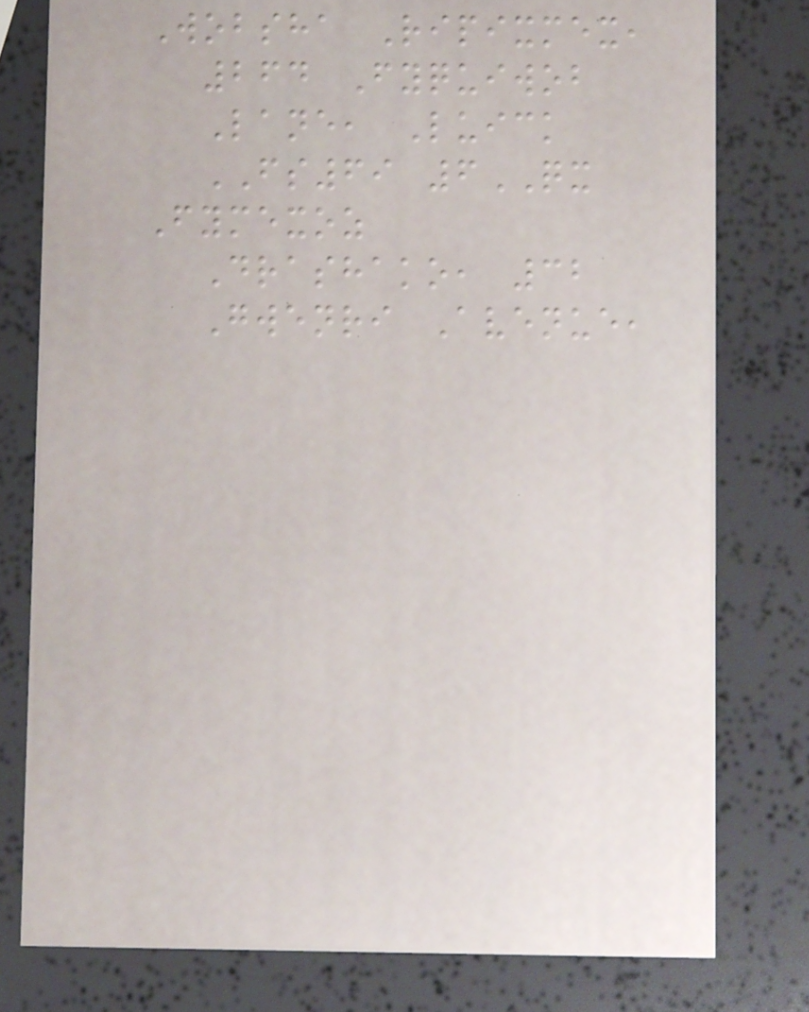Wobsha Ripixmex,
264 Fyquiwob
Lane, Luick
FS69 6QX
Fymexoz
Drashako, 32
Gwenri Avenue,
